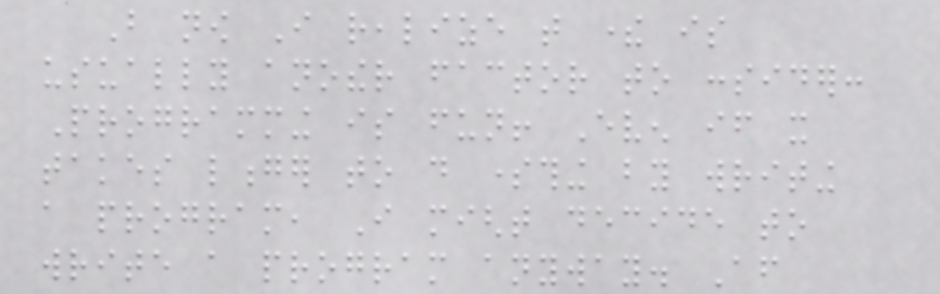But now I realize that there is
usually another factor to consider:
Programming is fun! Even if it
takes longer to do something by writing
a program, I might decide to
write a program anyway. After
